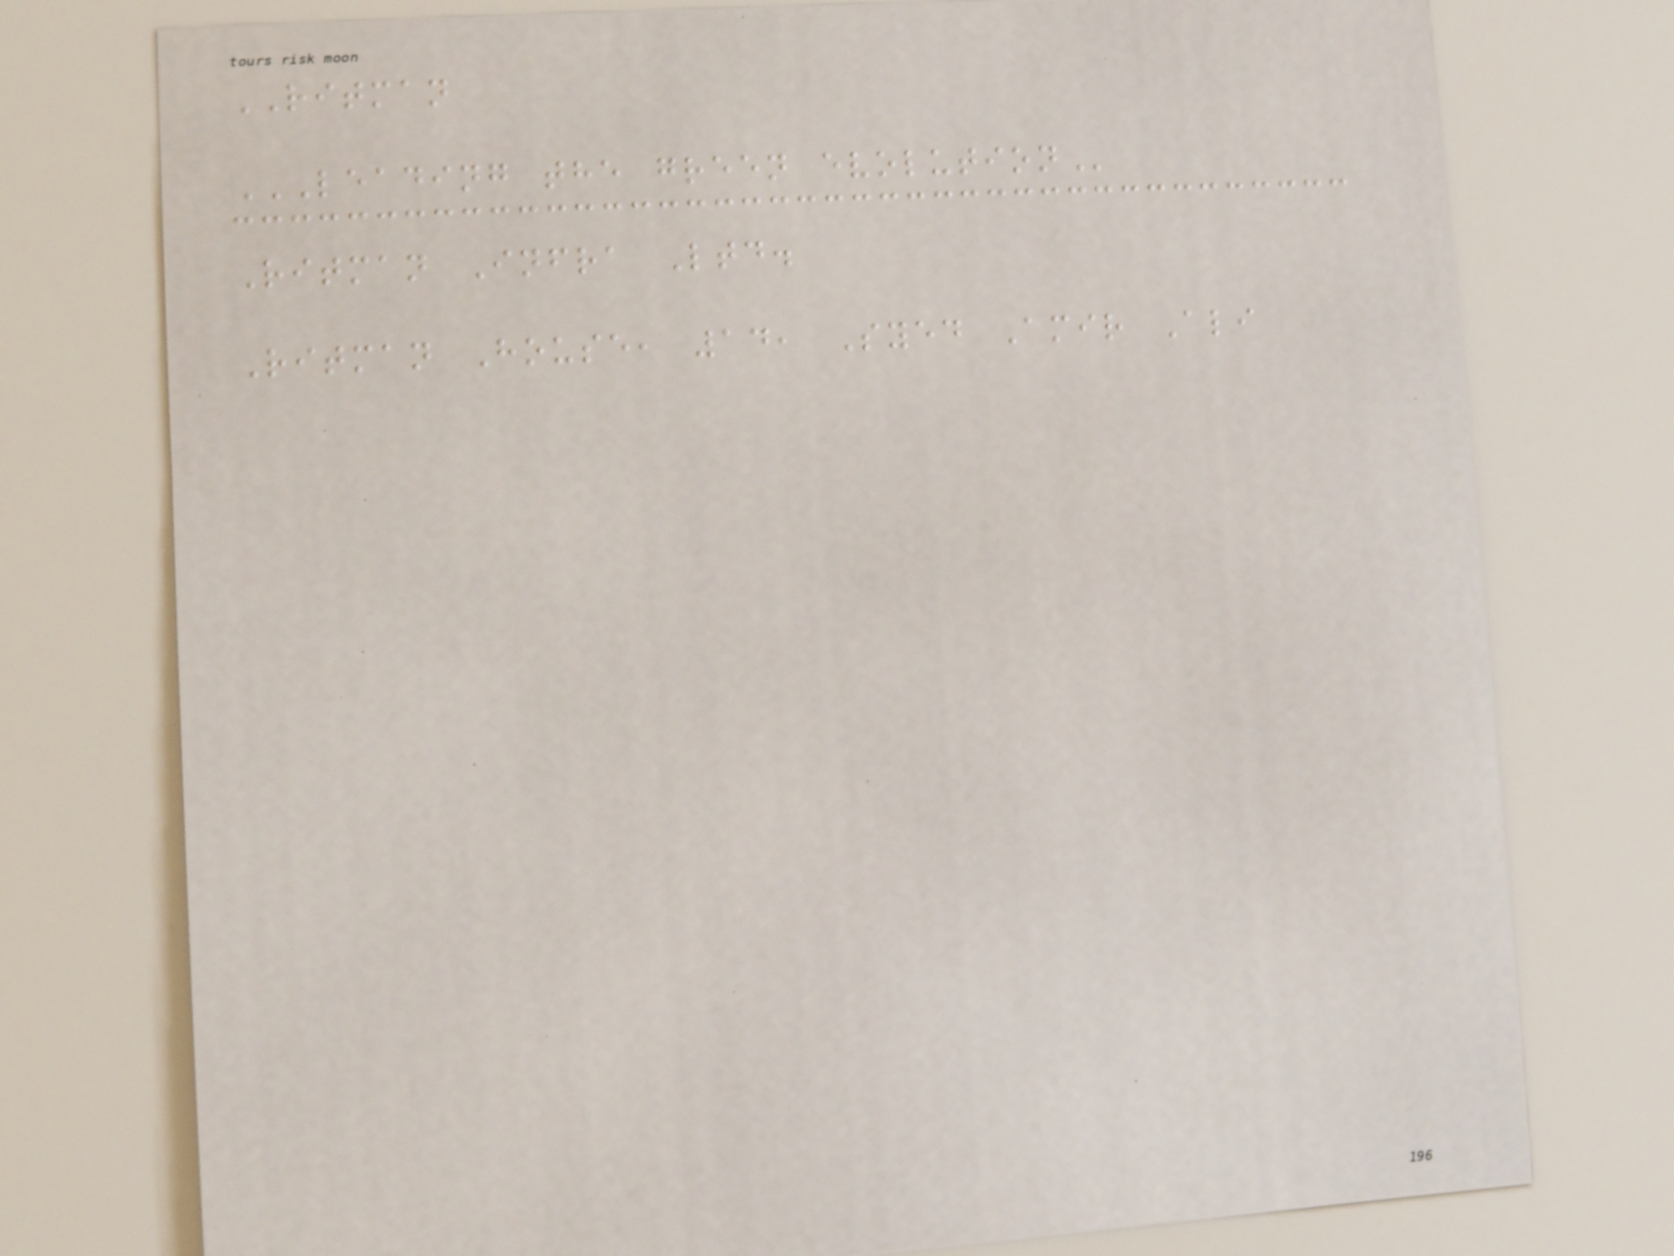RITMAN
LEADING THE GREEN EVOLUTION
Ritman Infra Ltd.
Ritman House, 14, Syed Amir Ali
